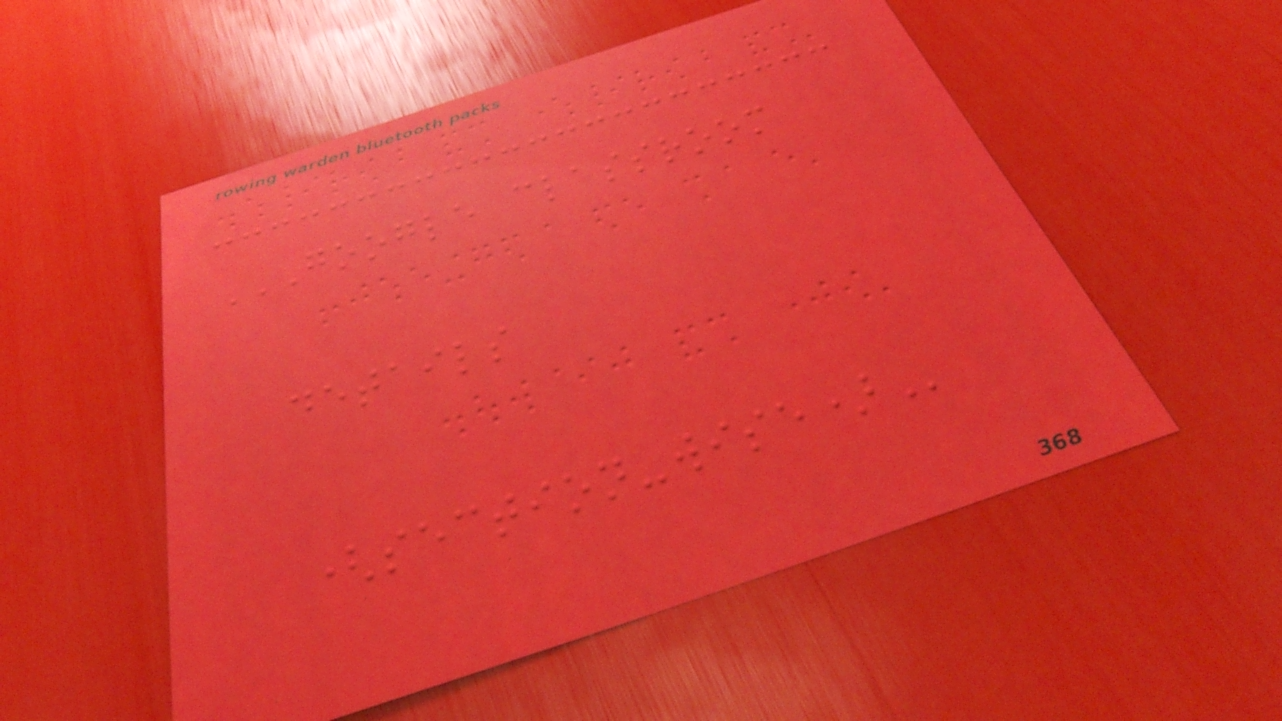GOOGLE CLASSROOM
DETAILS
(SECTION-WISE)
